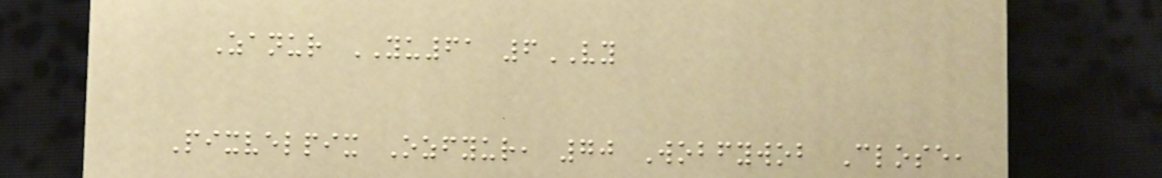Zanur YU61 6VY
Pixvelpix Ozfyur, 70 Wobfywob Close,
